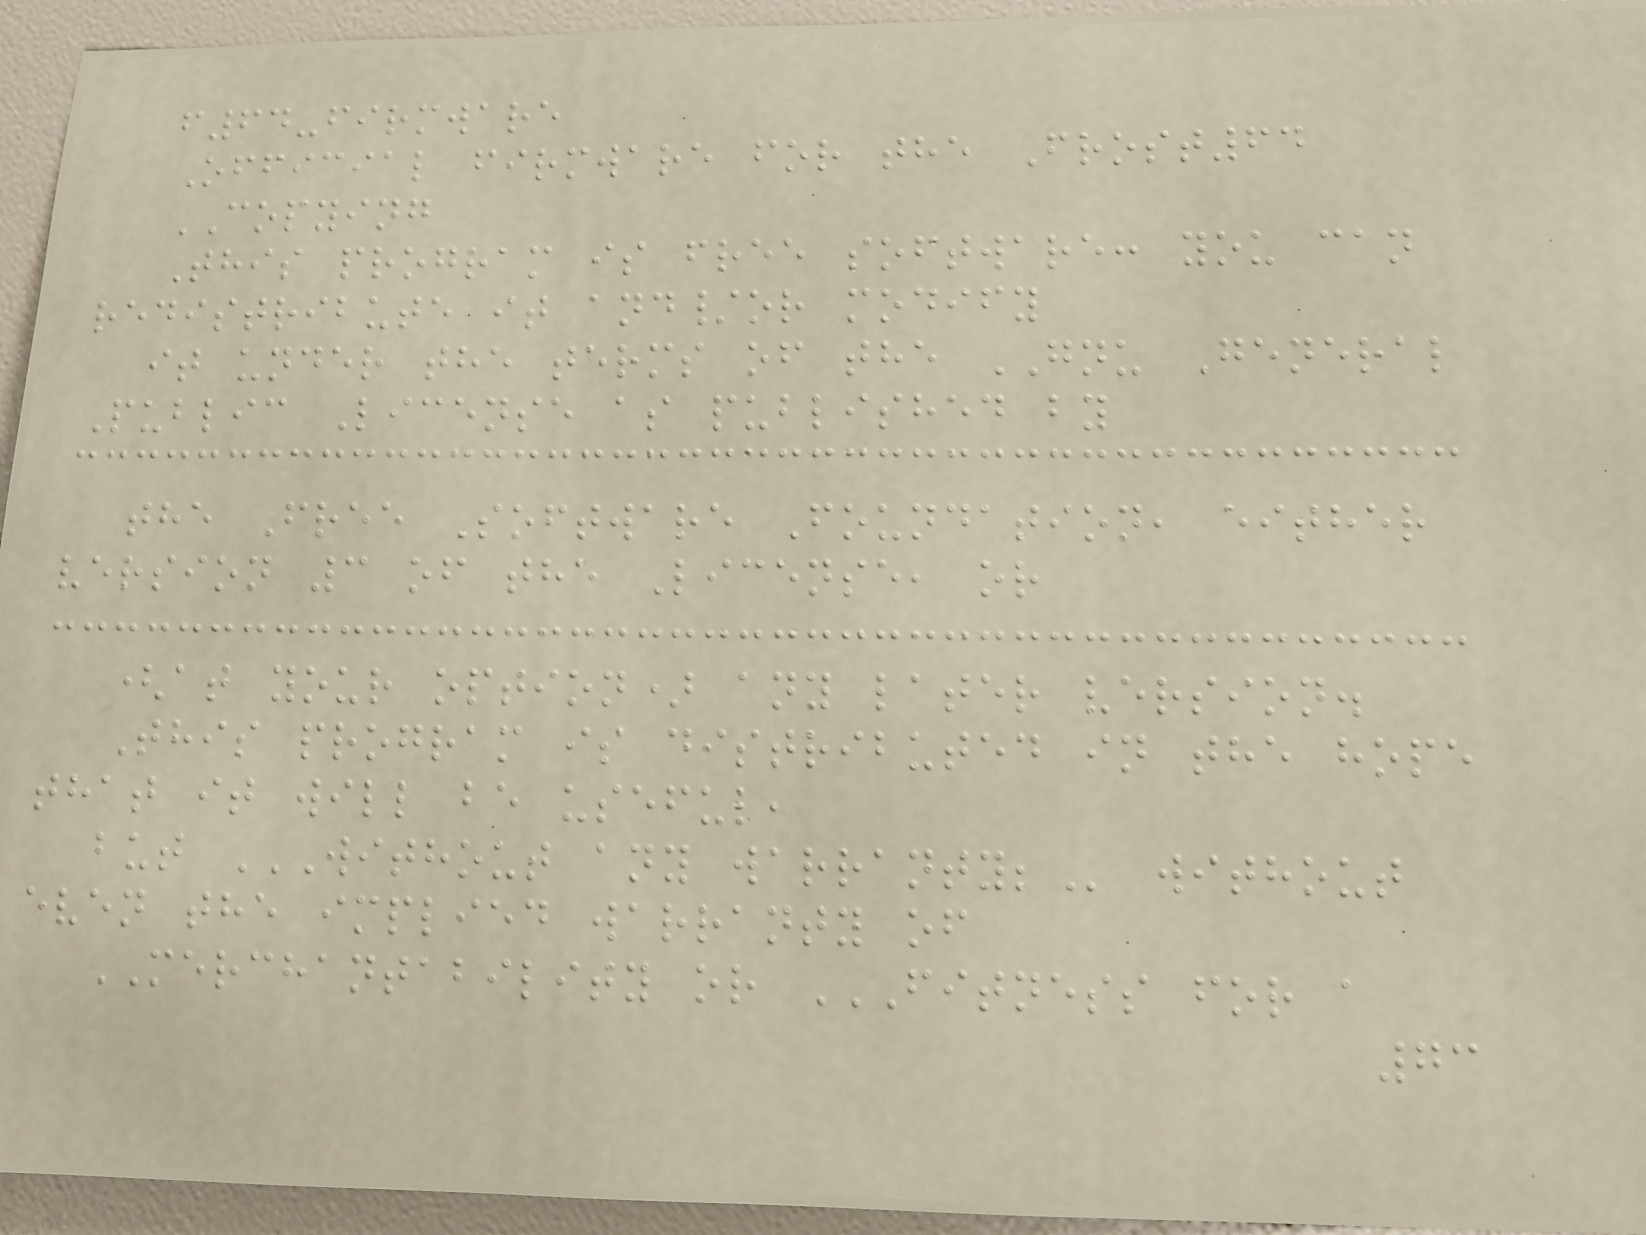f64-firmware
Official firmware for the Frost64
COPYING
This program is free software: you can
redistribute it and/or modify
it under the terms of the GNU General
Public License as published by
the Free Software Foundation, either
version 3 of the License, or
(at your option) any later version.
This program is distributed in the hope
that it will be useful,
but WITHOUT ANY WARRANTY; without
even the implied warranty of
MERCHANTABILITY or FITNESS FOR A
73
